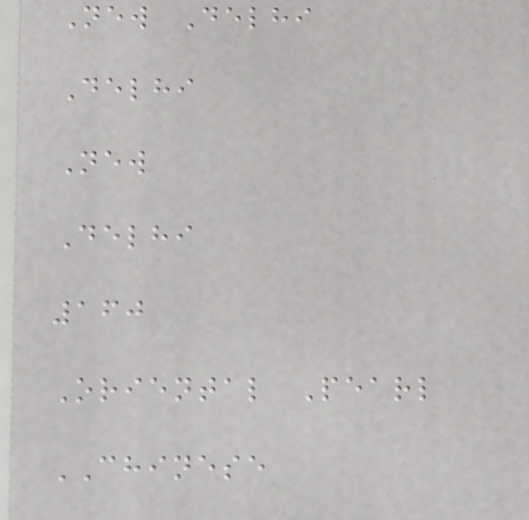New Delhi
Delhi
New
Delhi
160
Oriental Pearl
CHINESE
